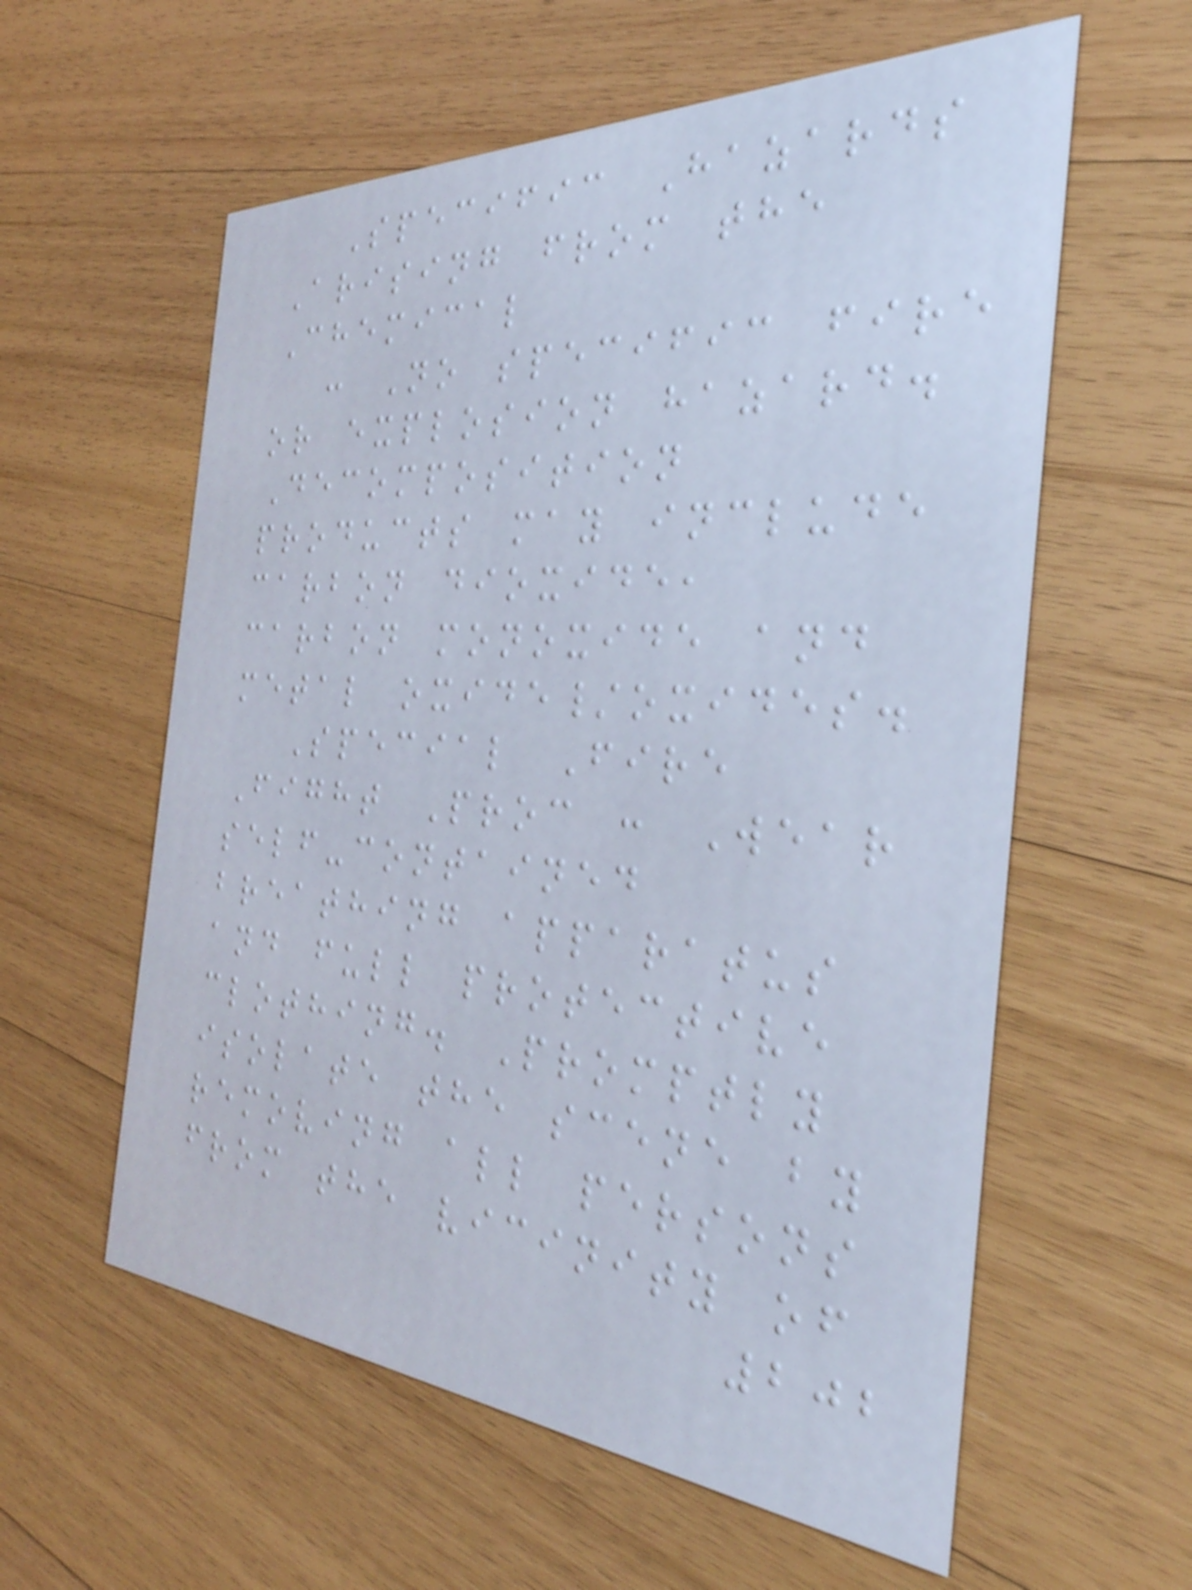Specific Hazards
Arising from the
Chemical
: No specific fire
or explosion hazard.
Decomposition
products may include
carbon dioxide,
carbon monoxide and
metal oxide/oxides.
Special Fire
Fight Proc : Wear
self-contained
breathing apparatus
and full protective
clothing. Promptly
isolate the scene by
removing all persons
from the vicinity of
202
